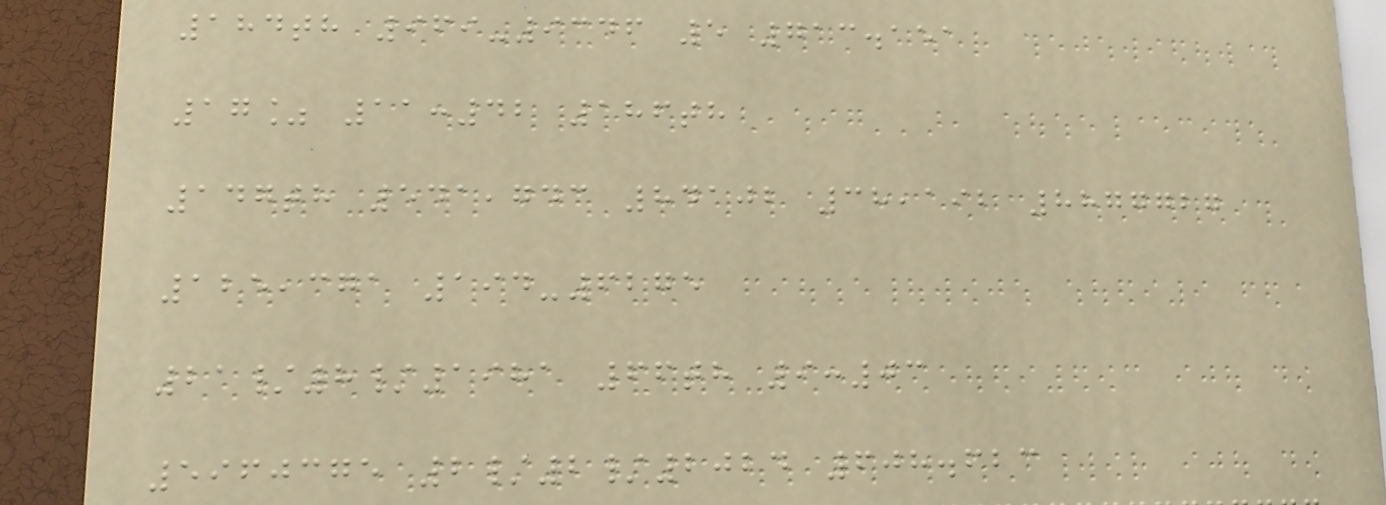184th 969-9346 5 713.151
17% 11:42 186th
147th 541,743 84102 38,192 8877727
125,371 194-6275
21/8/1981 66th 9:03
5960375 2/2/2024 608.623
